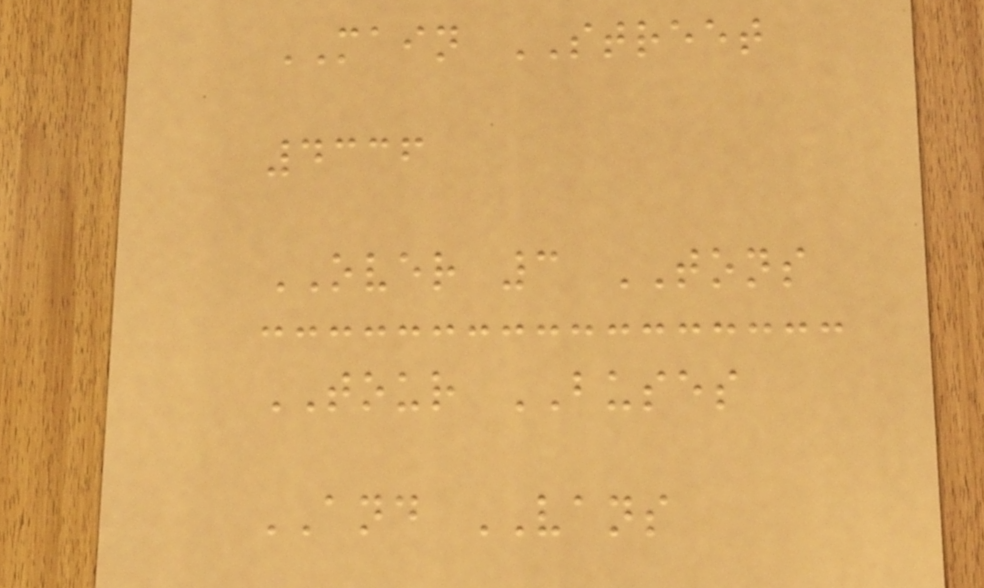MAIN STREET
4336
OVER 3 TONS
TOUR BUSES
AND VANS
